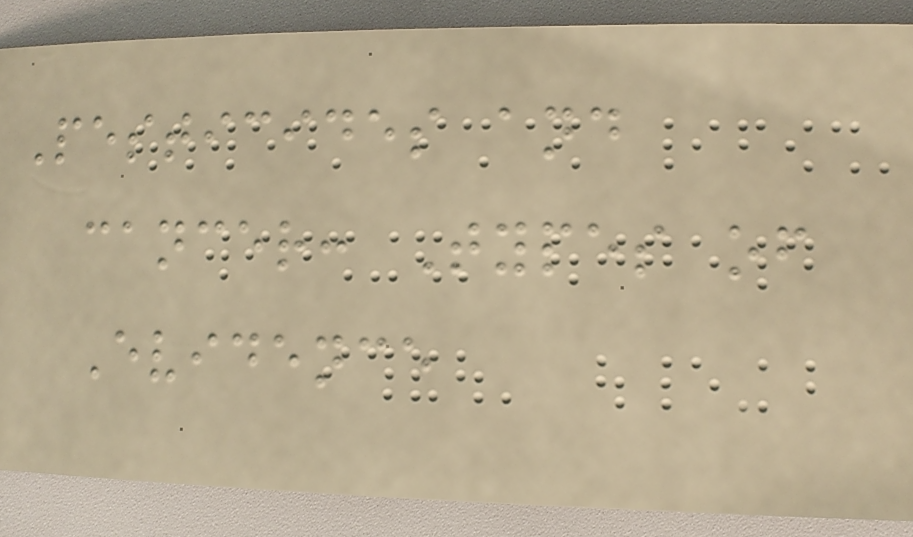Pesticides and
cancer: Types of
Evidence
